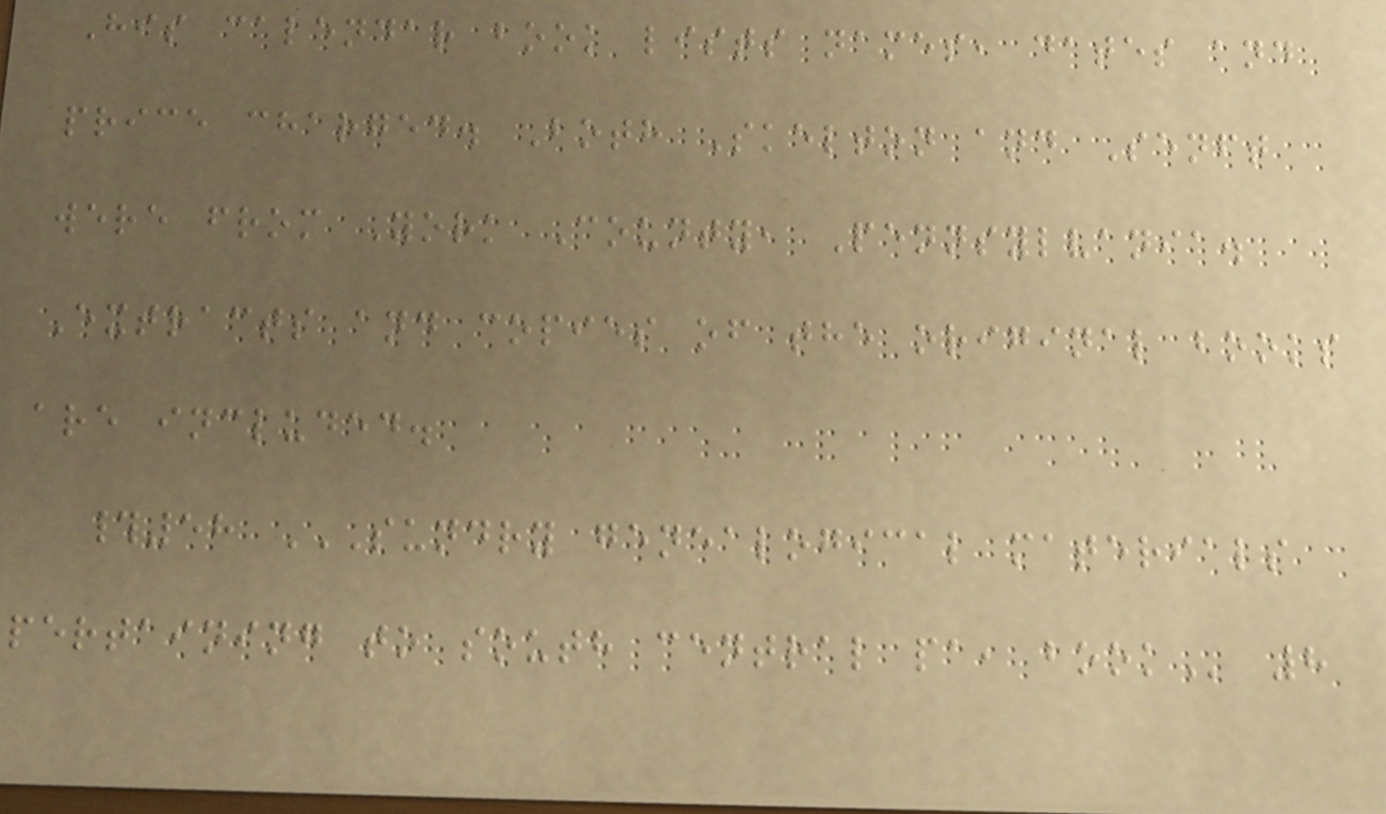His calendar book lists names, dates and
price charged. Both Skelton and Senft
were from York County, Pennsylvania.
Extracts and copies of the original books
are included.
#58 SUNDRY GENEALOGICAL MATERIALS
PERTAINING TO SOUTH CENTRAL PA, BOOK 8
